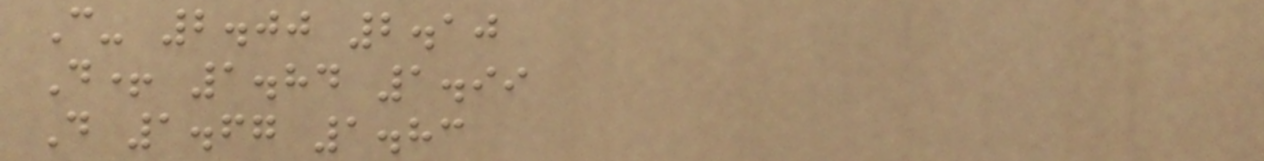C- 2.00 2.10
D+ 1.84 1.99
D 1.67 1.83
